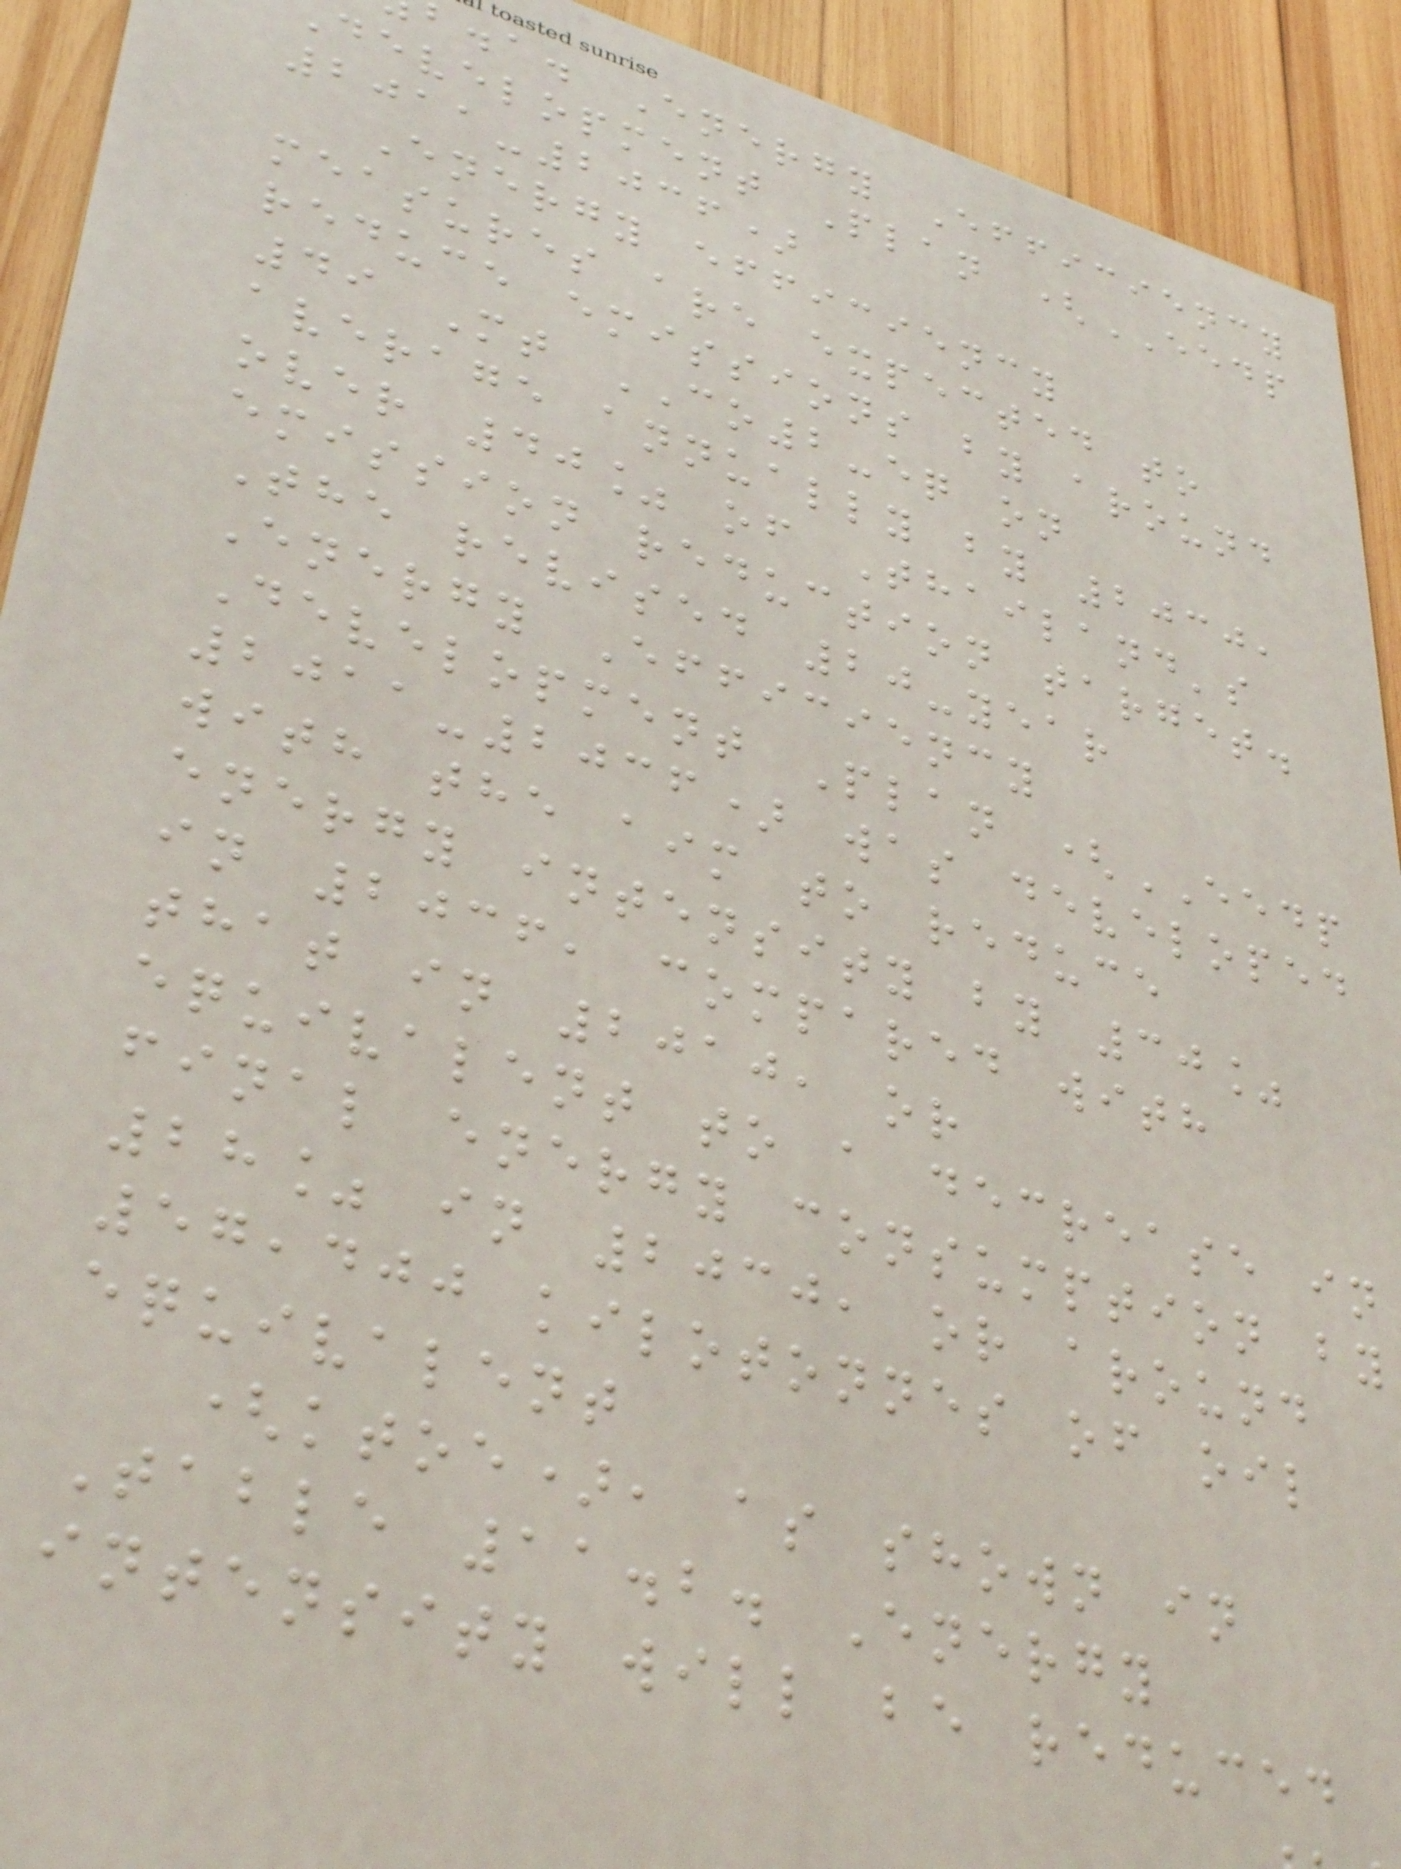b.a. Energy Efficiency
development Plan (EEDP
2011-2036)
Energy efficiency
measures are expected to
reduce emissions by around
49 Mt CO2-eq on
average annually by 2030,
over 40% of Thailand's
emission reduction target.
The revised 20-year
Energy Efficiency
Development Plan (EEDP
2011-2036) was developed
with the aim to reduce
energy intensity by 30%
in 2036, compared with
that in 2010, or
equivalent to a decrease in
final energy consumption by
28% in 2030, or around
57,400 kilotonnes of oil
equivalent
(ktoe), as shown in
Table 11.2. Energy
intensity will be reduced
